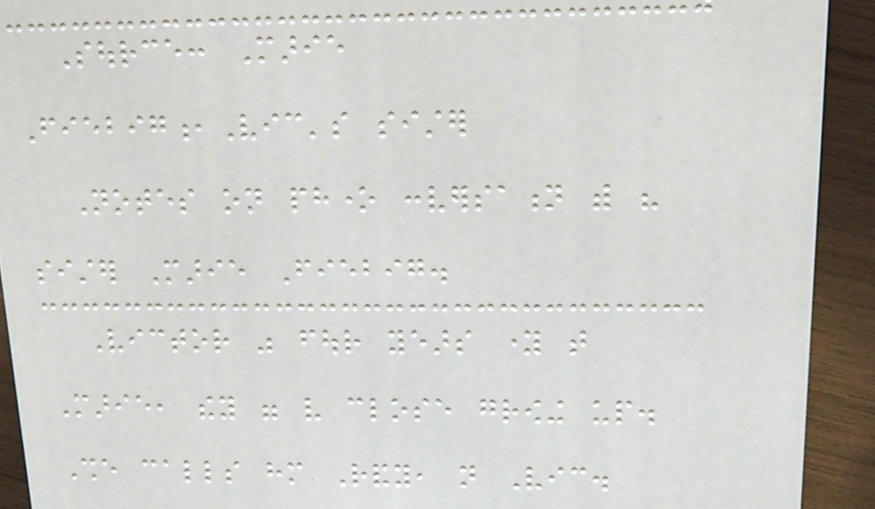Source: Marie
Fiebig,Vic's sister
Notes on phone conversation with his
sister Marie Fiebig.
Victor was four years young that
Marie, they were very close growing up.
She calls him Randy, not Vic.
